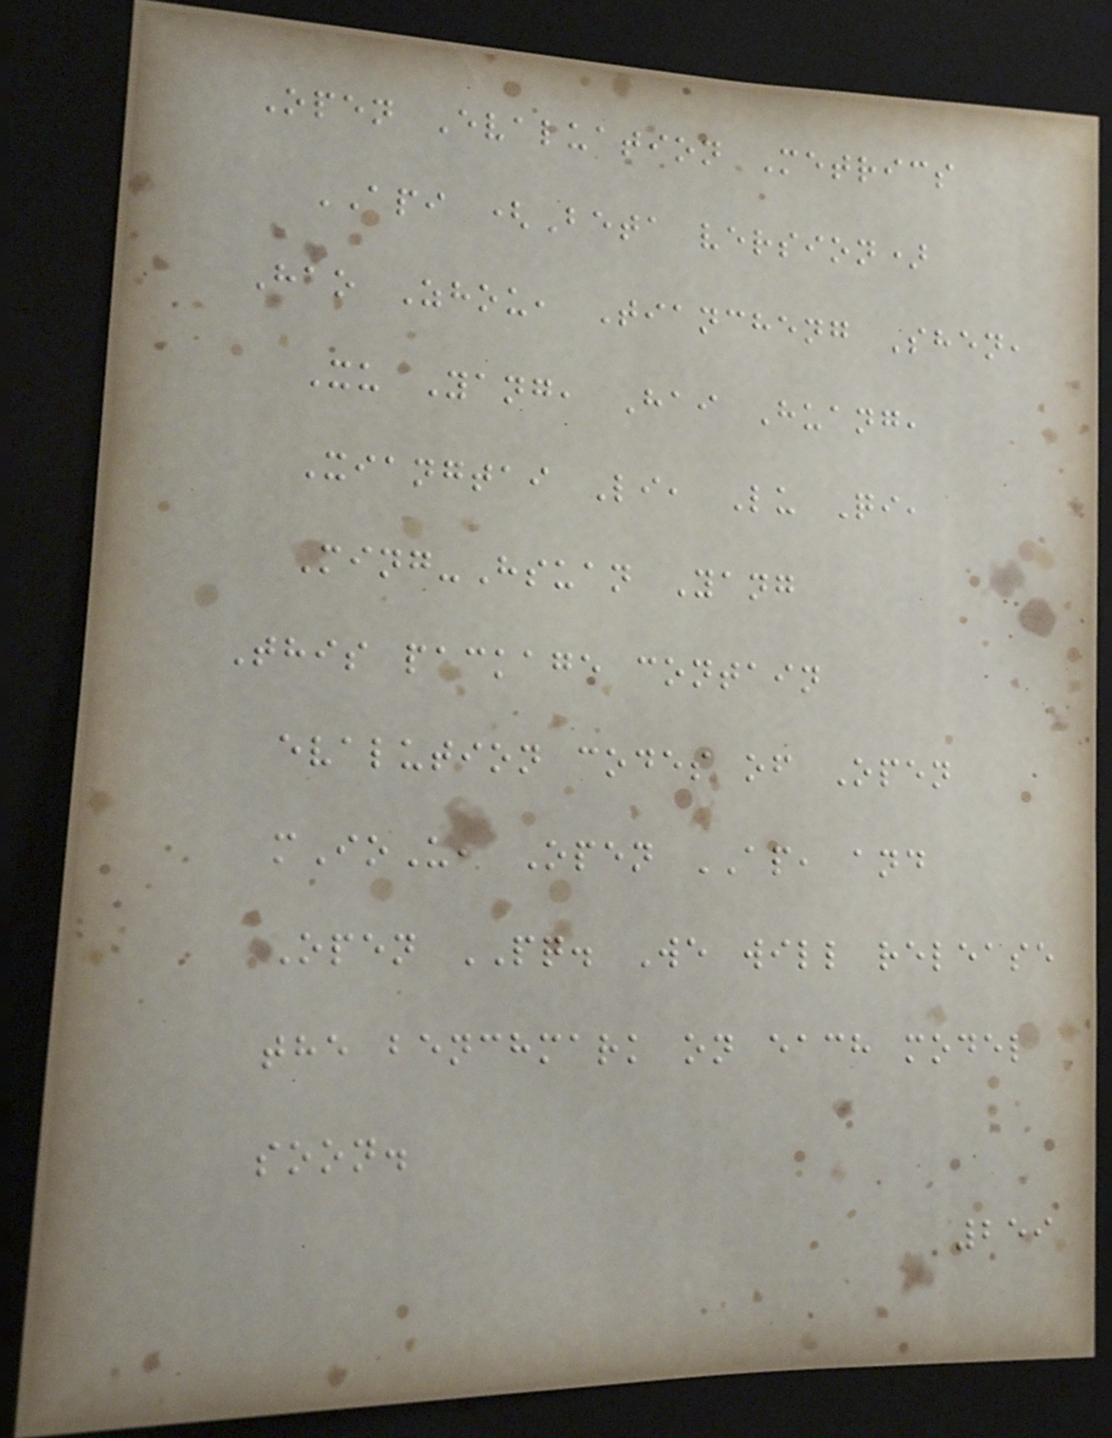Open Evaluation Metrics
API (Beta version)
Hao Zhou, Tiancheng Shen,
Xu Yang, Hai Huang,
Xiangtai Li, Lu Qi,
Ming-Hsuan Yang
This package contain
evalution codes of Open
mIoU, Open AP, and
Open PQ. We will release
the benchmark on each model
soon.
259
